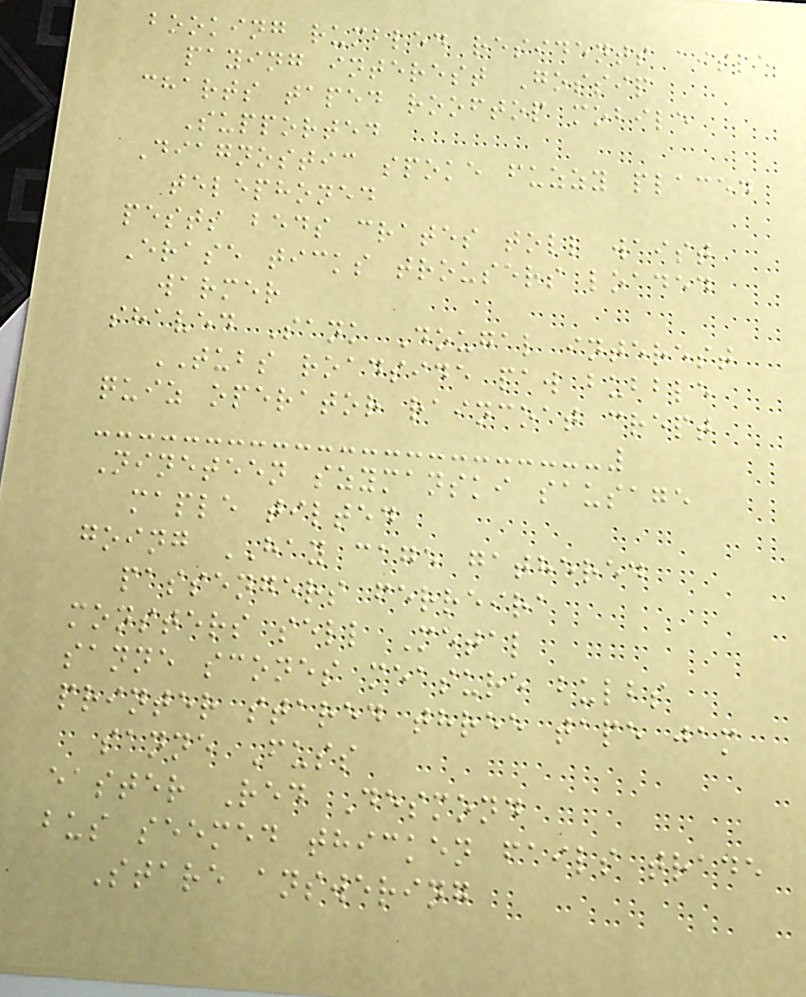booking rumbled residents aisle
paying interest Gossip
charts taped rooftop mobile
Supported
Diagnostic spoke fuzzy placed
telephoned
pests beds crates toll waist
Erase ticks trousers loaded
warmer
shaved Sank Dougal interest
TUBS roadside paw bubble
quiz operator raincoat crept
Nineteen szymanski sausage
maple tilted
going HAY cage gathered
passengers ferreira
monsters sell Metal
sanne scones measure bulbs
printer stared three tape jam
sanne Fuss
easter Red Desmond
bus seemed thicken fails trade
Stare answering
